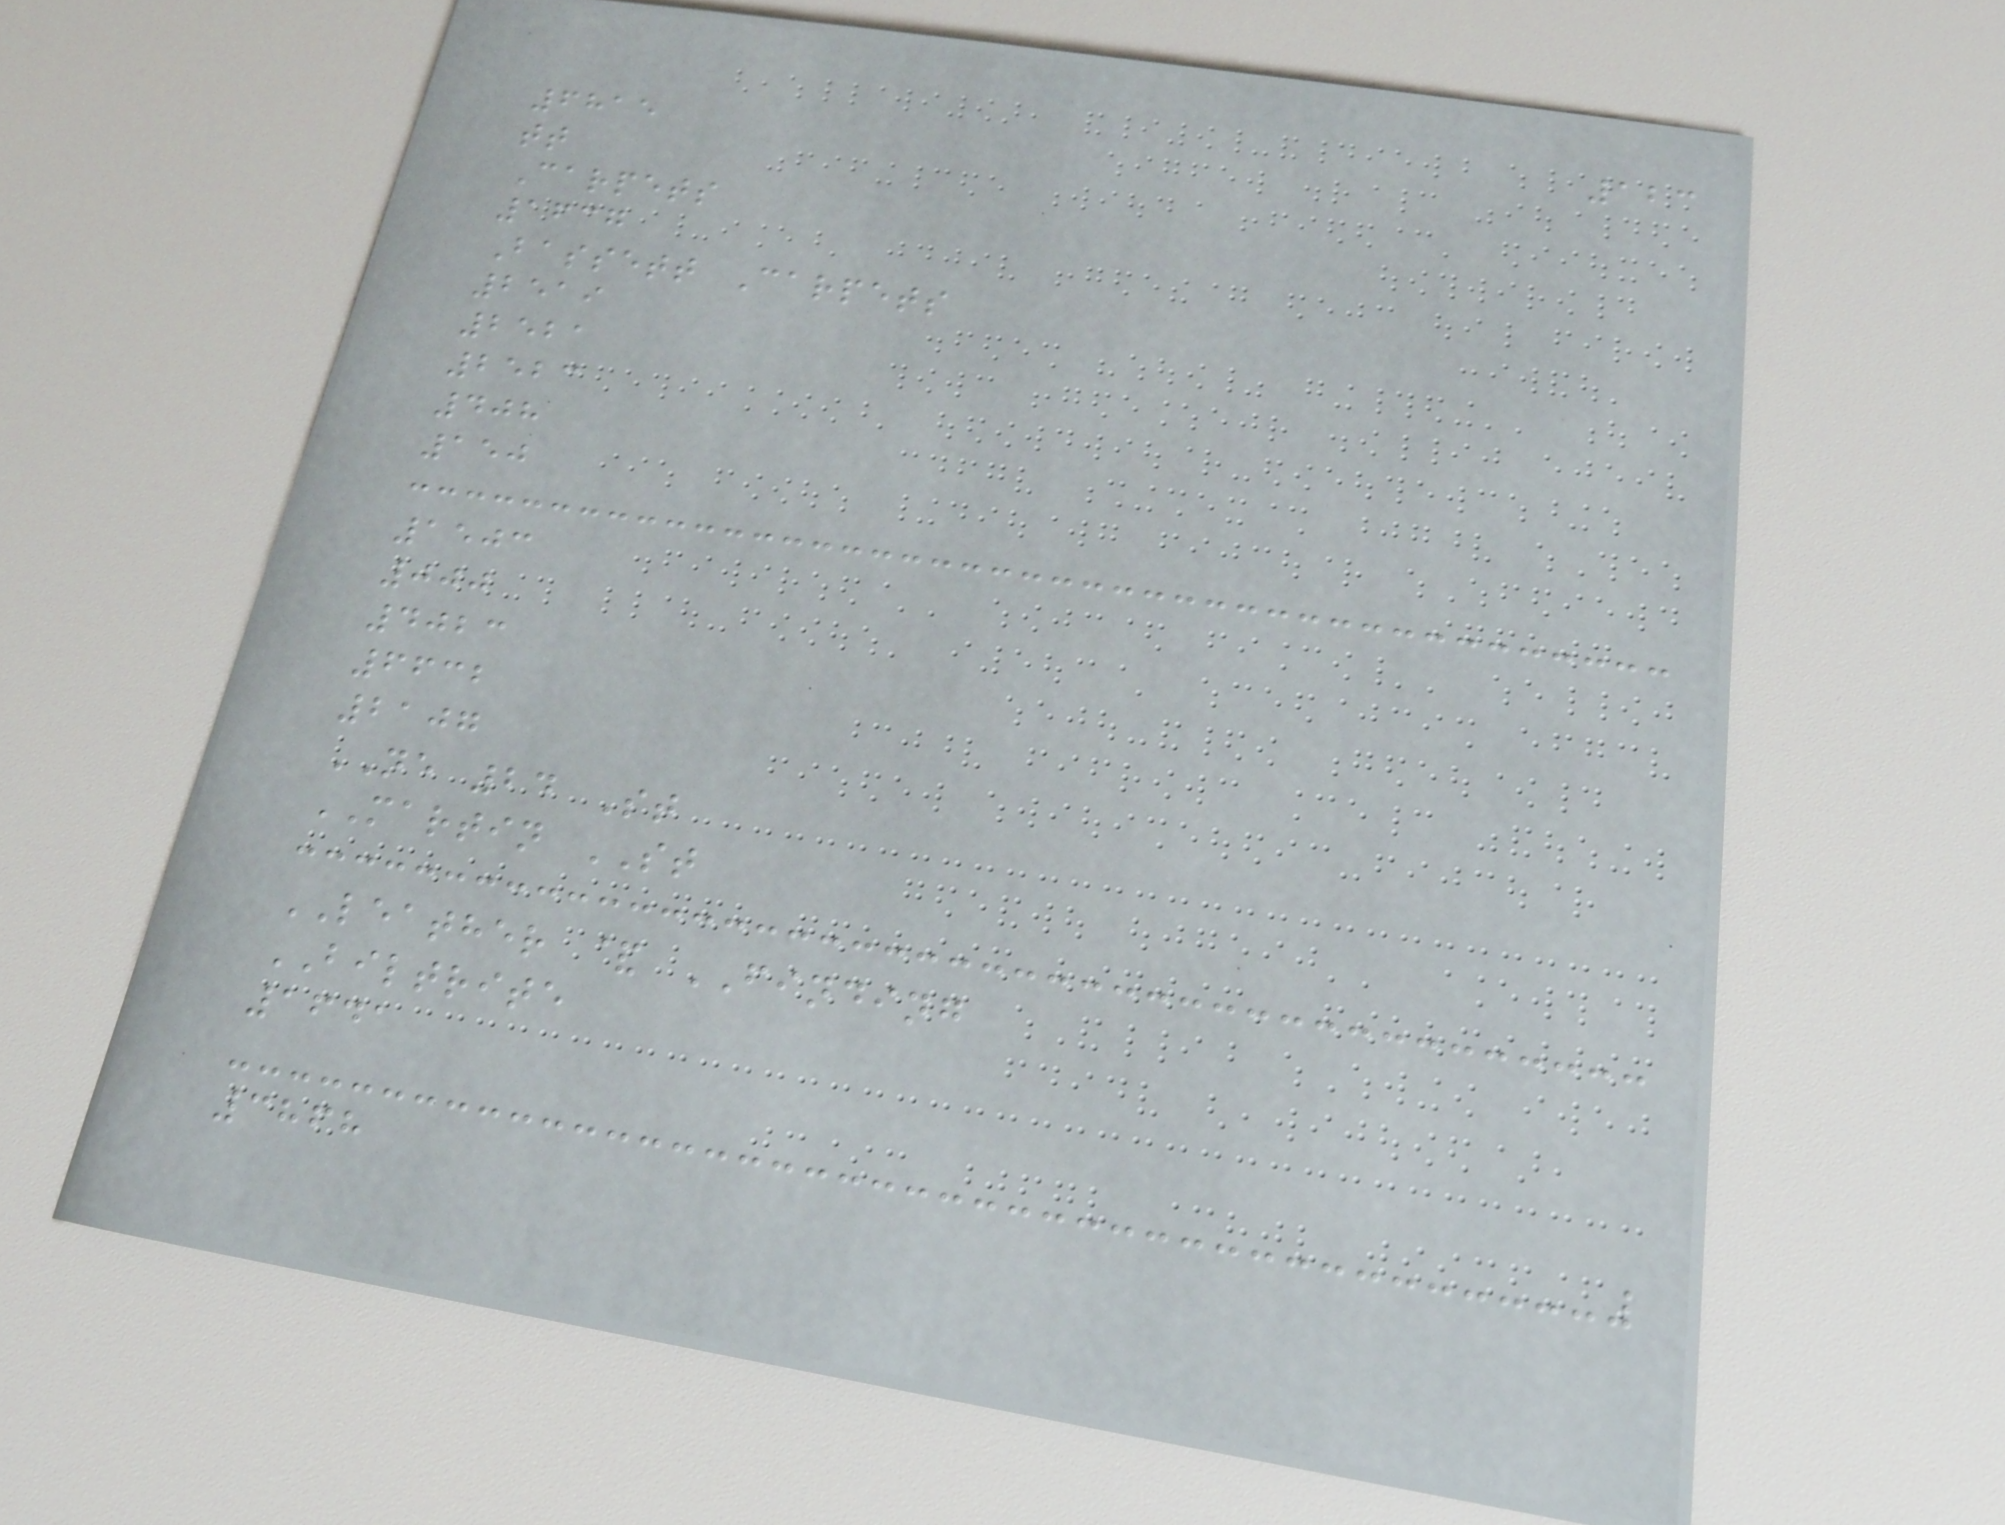123
6815
tt
Carpets
1637
Bassett Carpets
2519
2521
2523
408
150
1503
000
4023
6632
2107
NE 24 St
MARTIN ST
LEATHER & FINDING
BILTRITE
1641
3868
